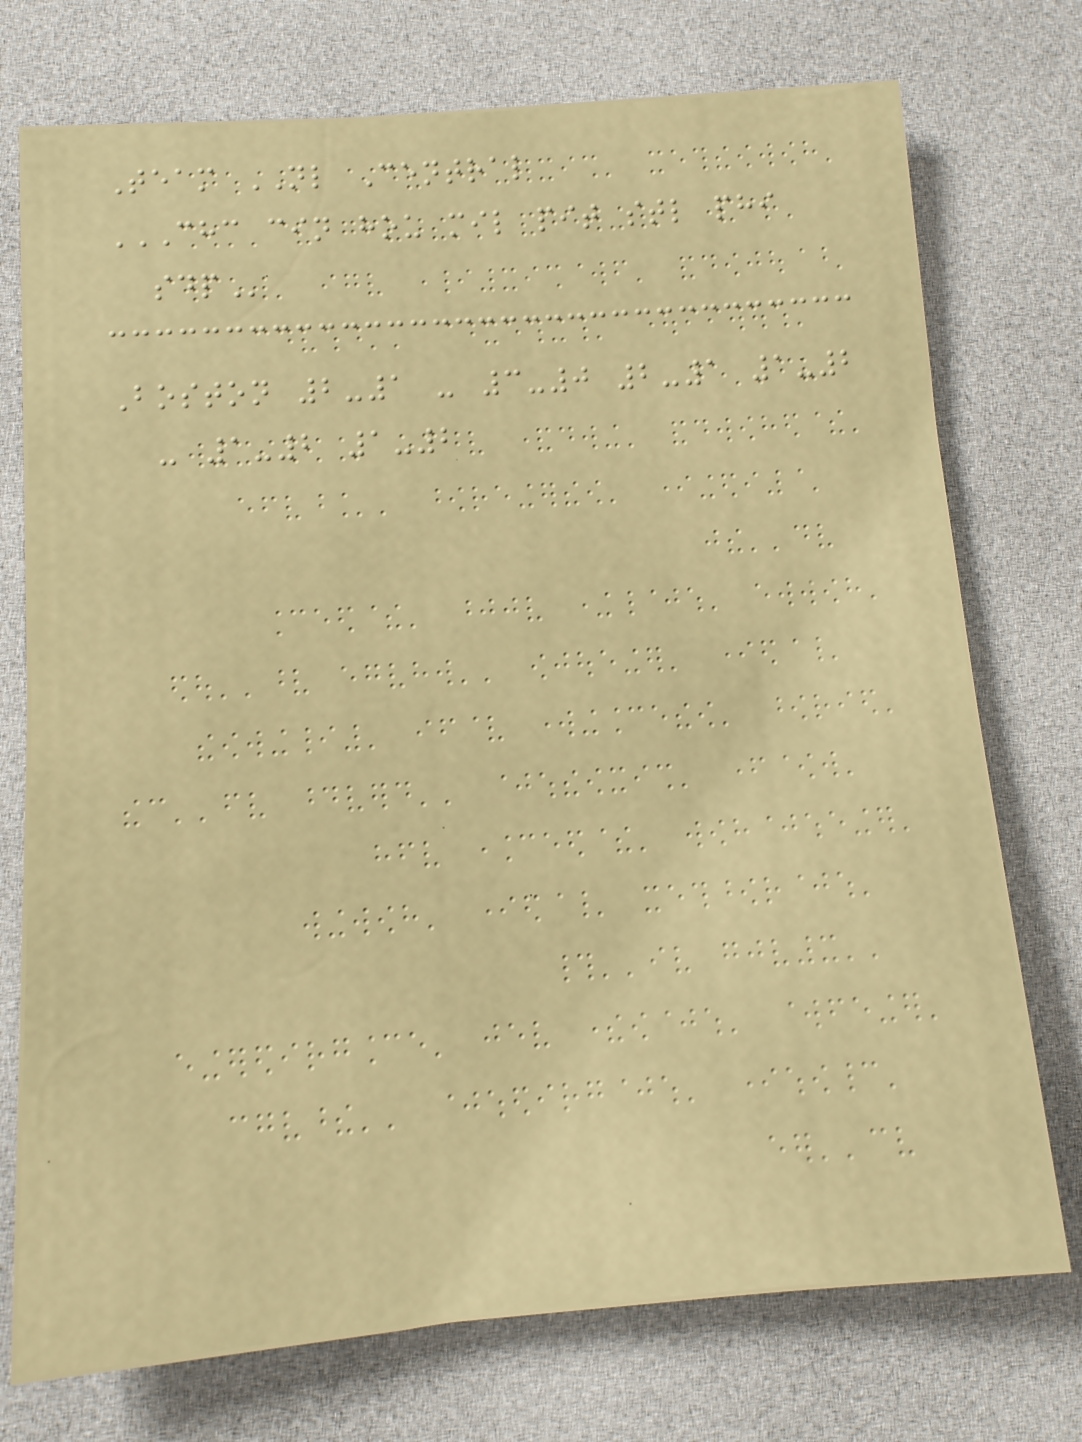Team NL Central
CHC CIN HOU MIL PIT STL PHI
SDP
Boston 2-1 - 3-0 2-1 1-2
- 1-2 1-2
